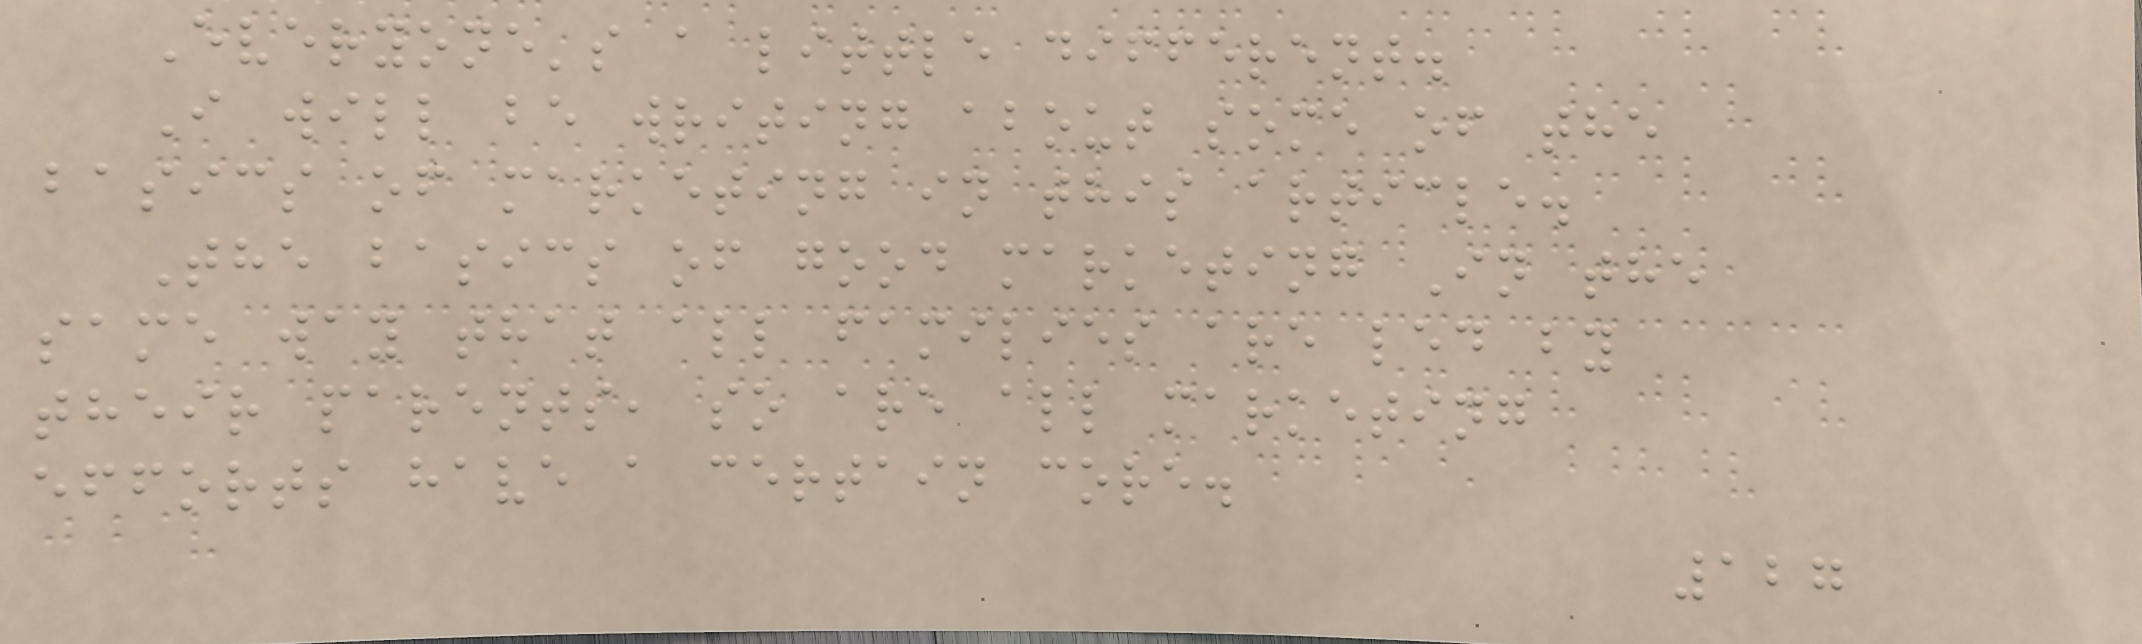Everyone's a little different.
I will be writing about some of the
basics of marketing in this article.
The basics of good marketing In the
same way that all families are led by
their parents, so are all marketing
efforts have a certain core.
127
